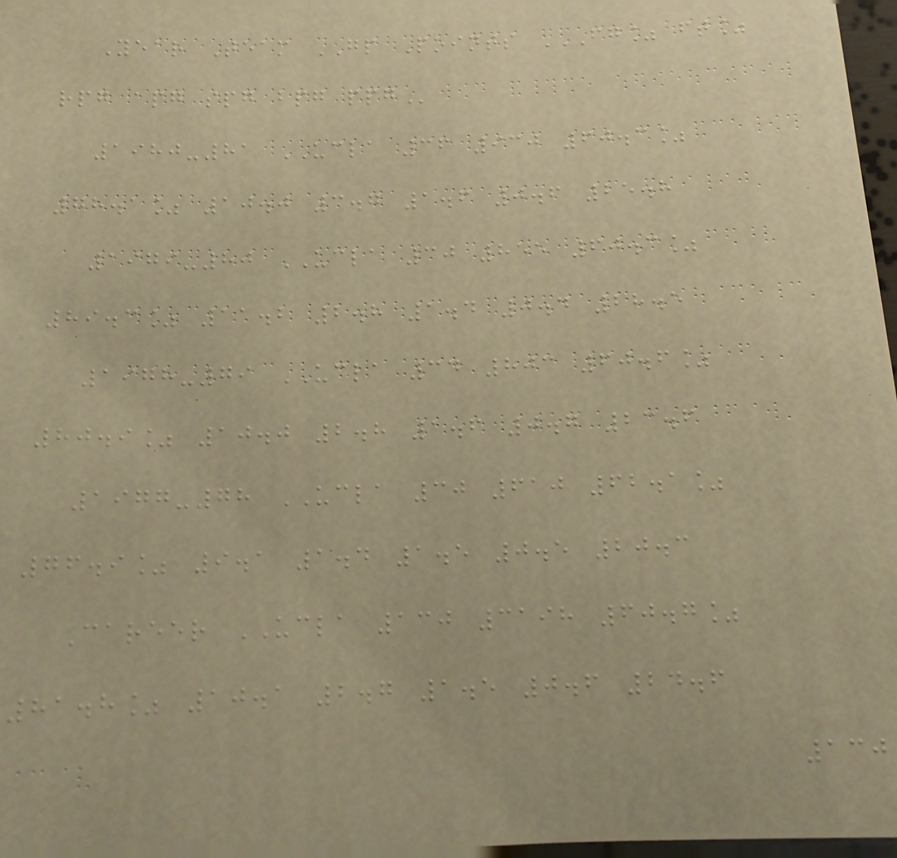Year Team GP Points FG% FT%
RPG APG SPG BPG PPG
1980-81 UCLA 36 930 60.3%
78.1% 10.0 3.7 1.6 0.6 25.8
1979-80 UCLA 30 855 60.3%
89.3% 11.2 2.8 1.4 0.4 28.5
1978-79 UCLA 34 803 60.6%
80.9% 10.0 2.8 1.6 0.7 23.6
1977-78 UCLA 30 610 62.1%
76.9% 9.1 1.4 1.5 0.5 20.3
Career UCLA 130 3198 60.7%
81.8% 10.1 2.7 1.5 0.6 24.6
130
